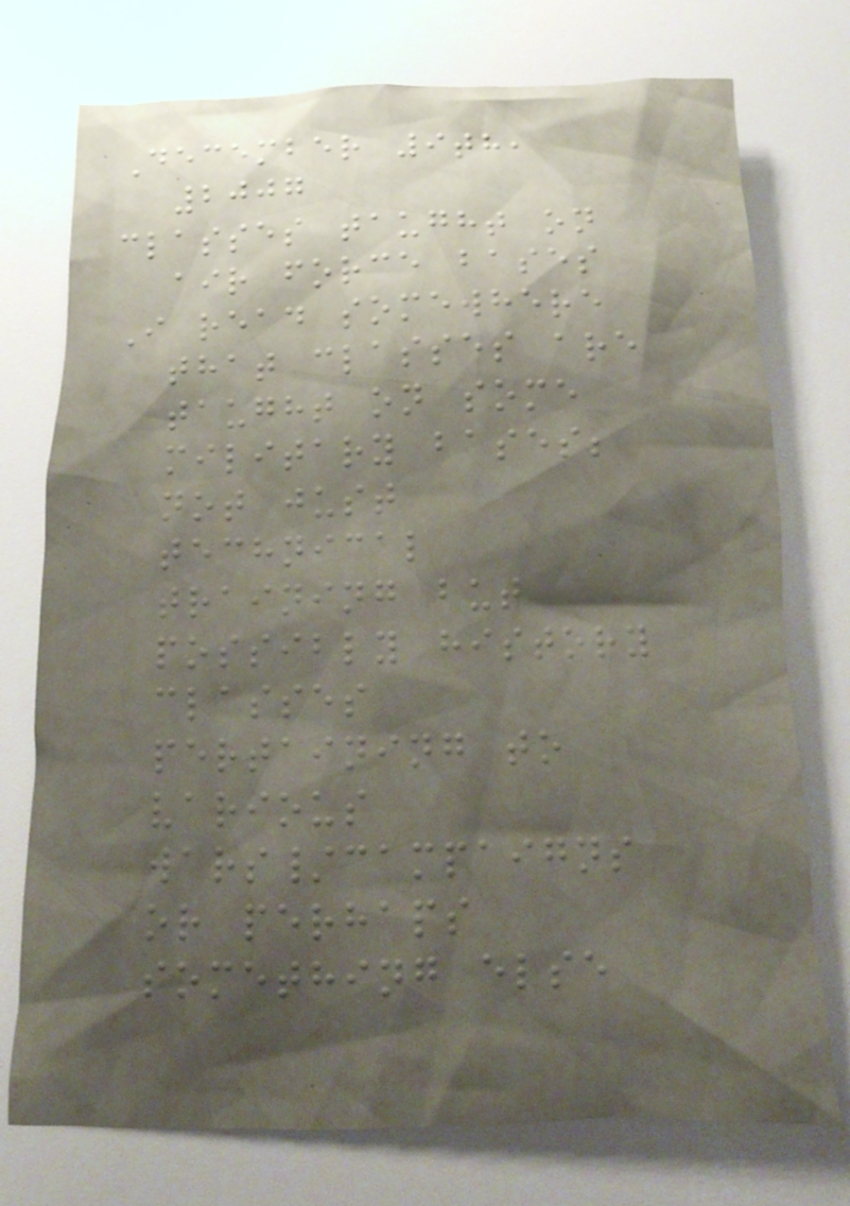December 9th,
2007
classes taught on
air force bases
I read somewhere
that classes are
taught on some
military bases;
not just
technical
training but
possibly history
classes
pertaining to
various
wars/campaigns
or perhaps
something else
